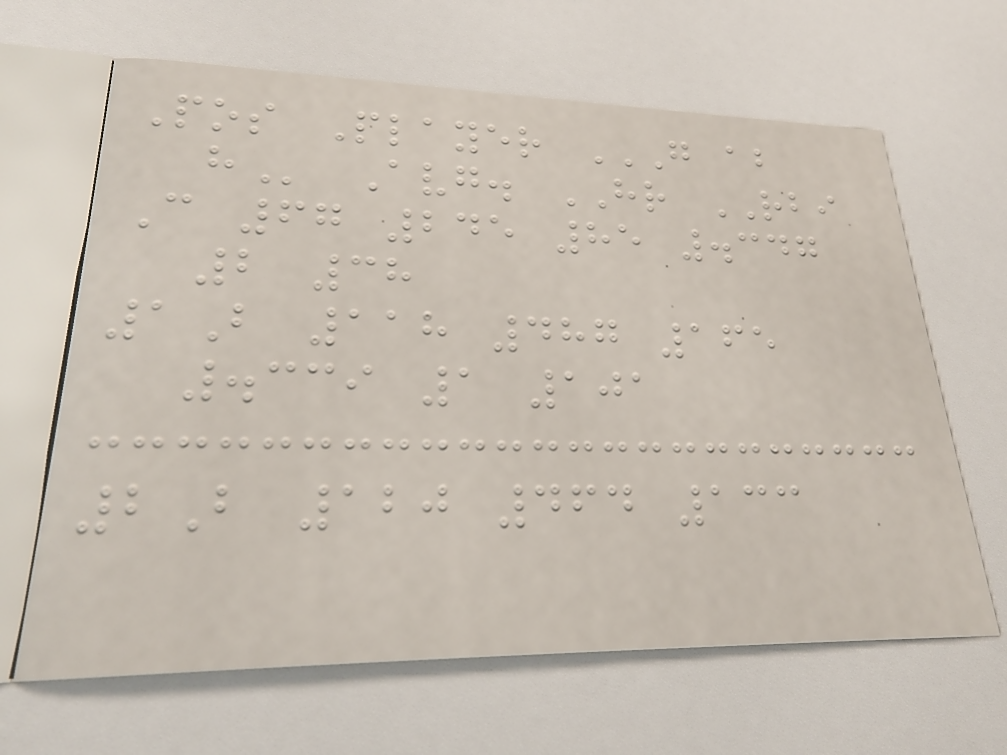Pos Player G AB
H Avg. HR RBI
C 67 245 85 .347
2 38
1B 118 487 165
.339 1 101
2B 120 464 133
